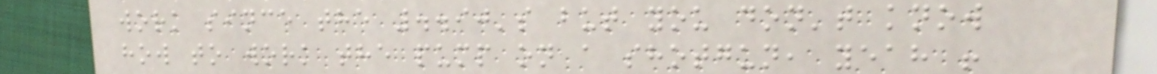work since the ..90's but you don't know
how to work the pump on a shotgun, yeah !
